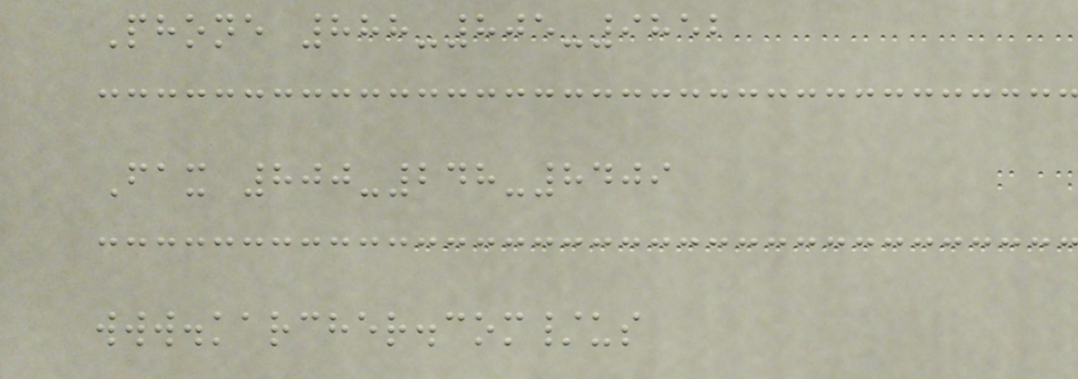Phone 888-805-9852
Fax 800-248-8409
www.karcher.com/us
